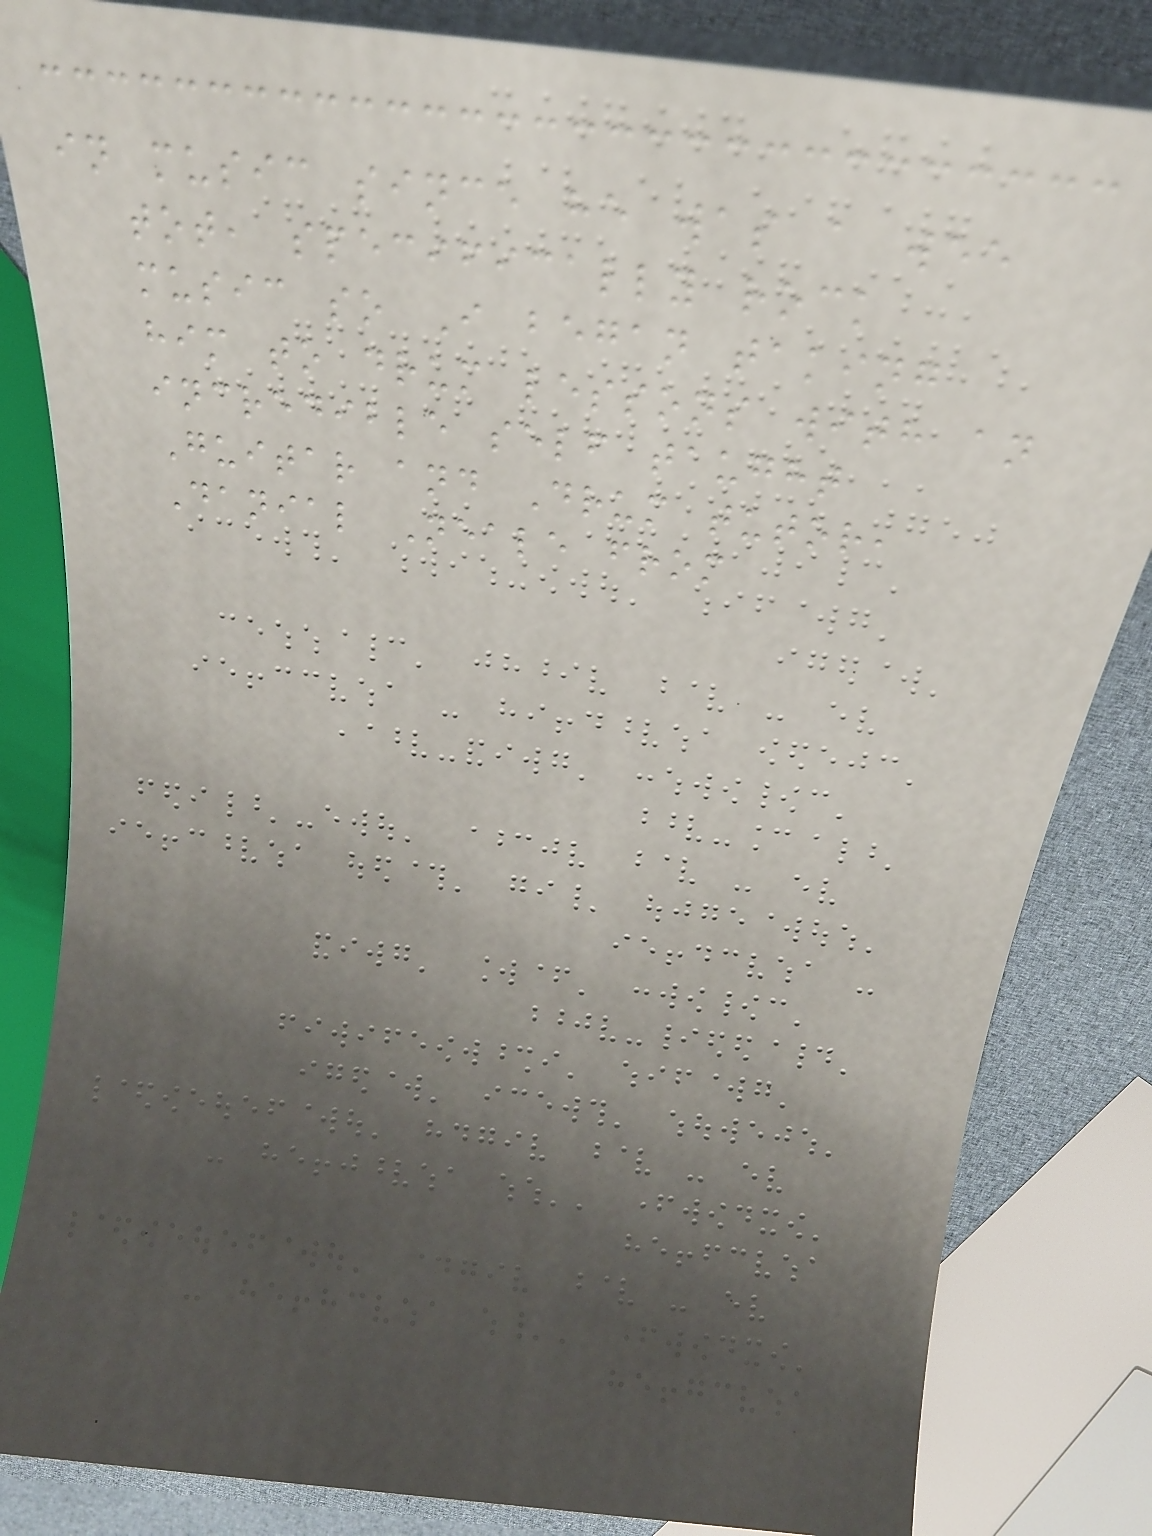in music since he was a wee
tot, specifically rock
music so I began taking
him to drum lessons with an
incredible self taught
Guitar and Drum tutor,
Danial Neale from
